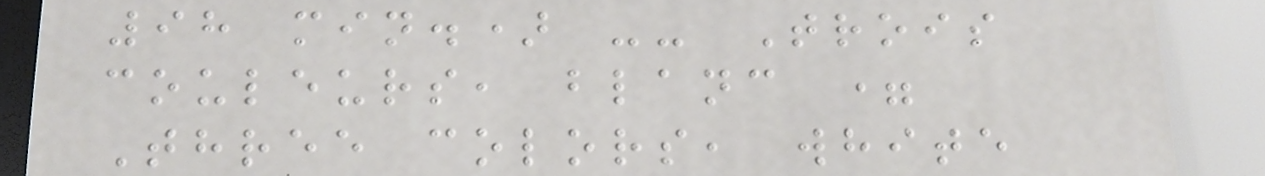98 min.) -- Trois
couleurs, blanc =
Three colors, white
